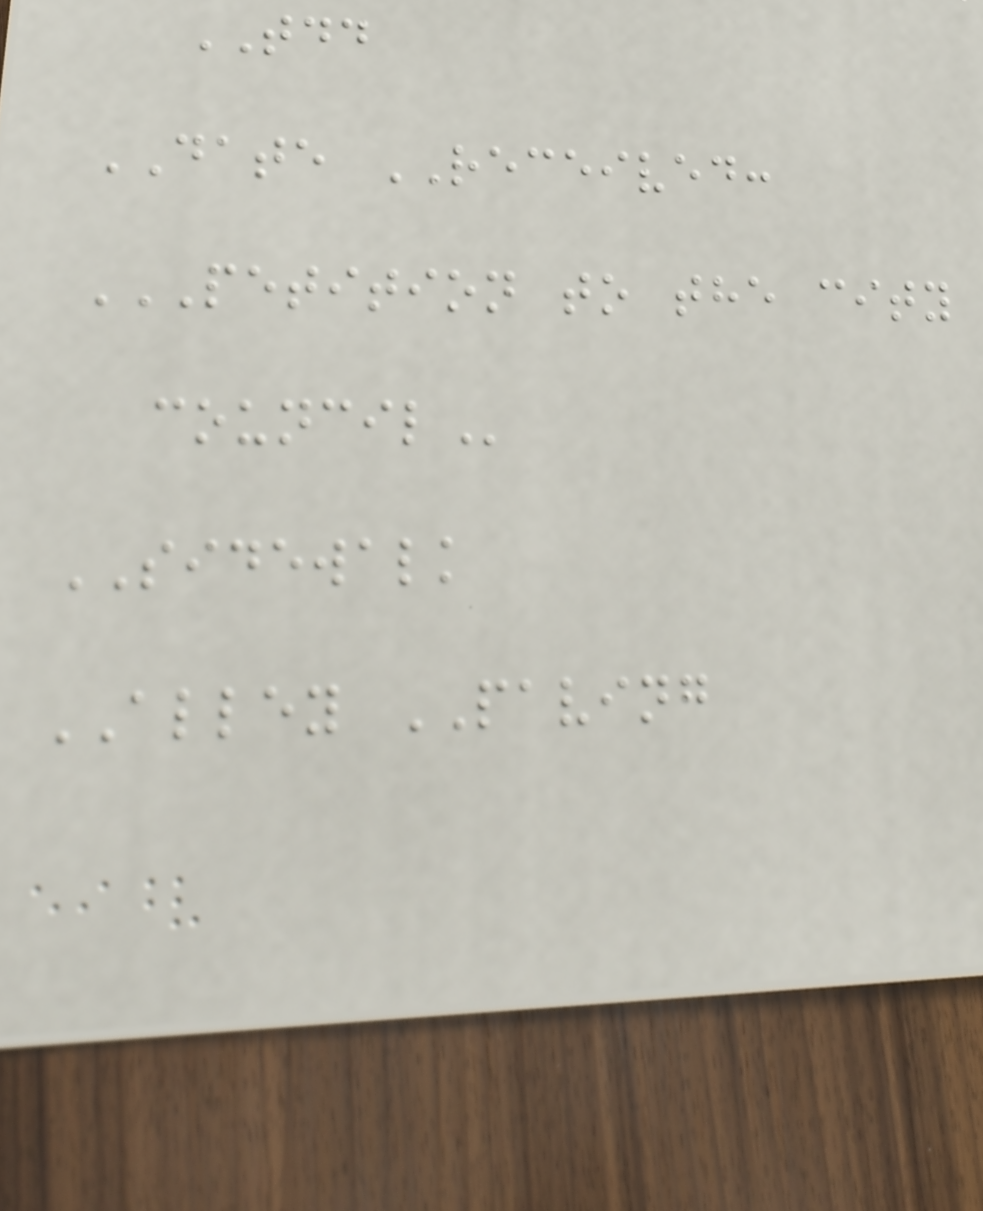TDD
DATE RECEIVED:
PETITION TO THE CITY
COUNCIL
SIDEWALK
ALLEY PAVING
